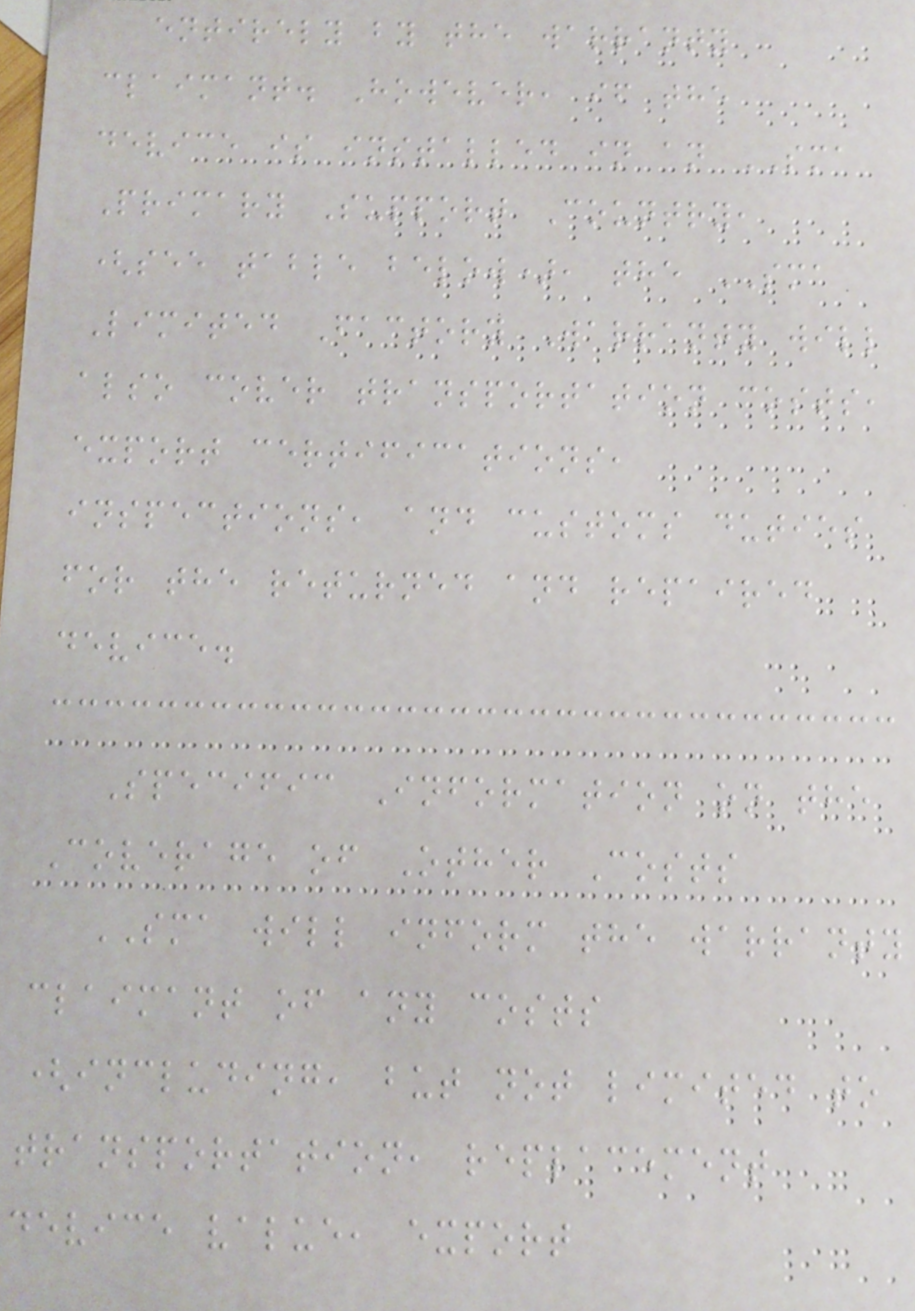entirely by the warranty
claimant. However, if the
device is installed in an SMA
Primary Support Country,
(see table below), the SMA
Limited Factory Warranty will
also cover transportation costs,
export certifications,
inspections, and customs duties
for the returned and repaired
device.
Specific Information on the
Coverage of Other Costs
SMA will inform the warranty
claimant of any costs
(including, but not limited to
transportation, replacement
device value, export
